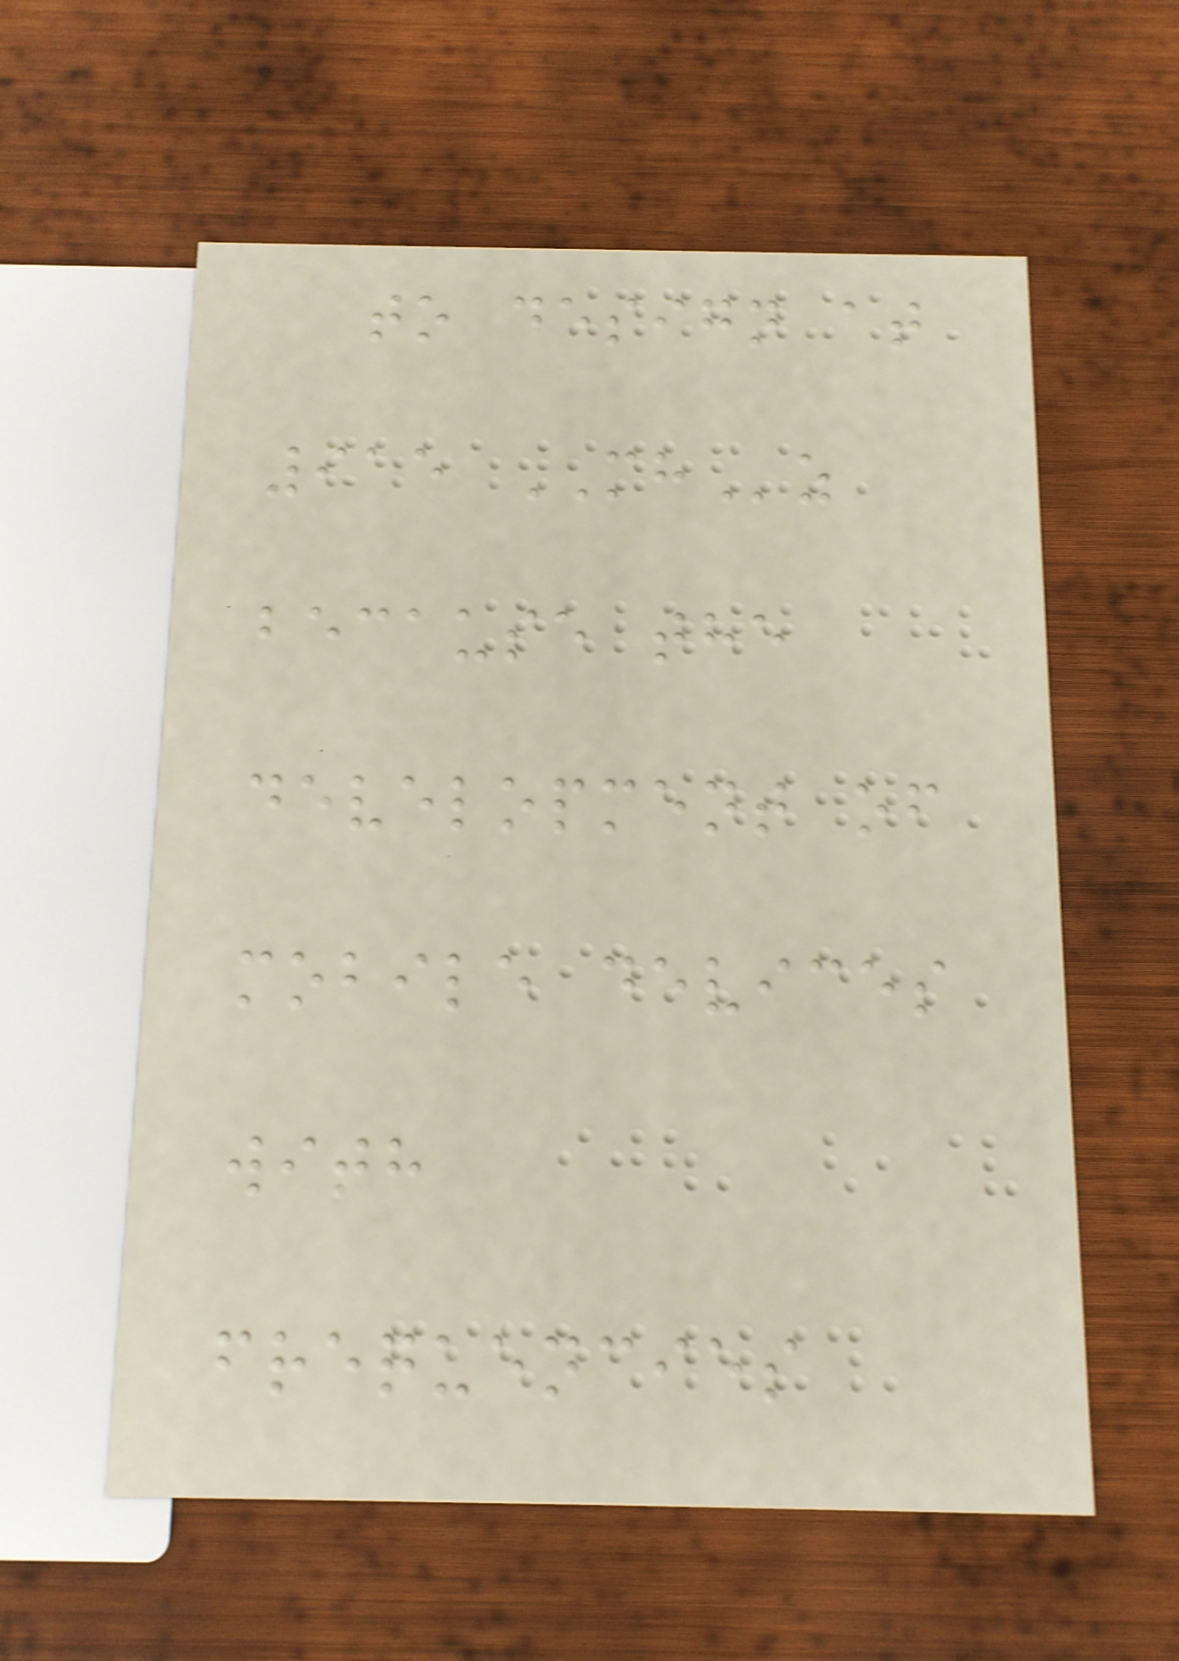to design at
915 MHz
because the
development of
mobile devices
with
frequencies
